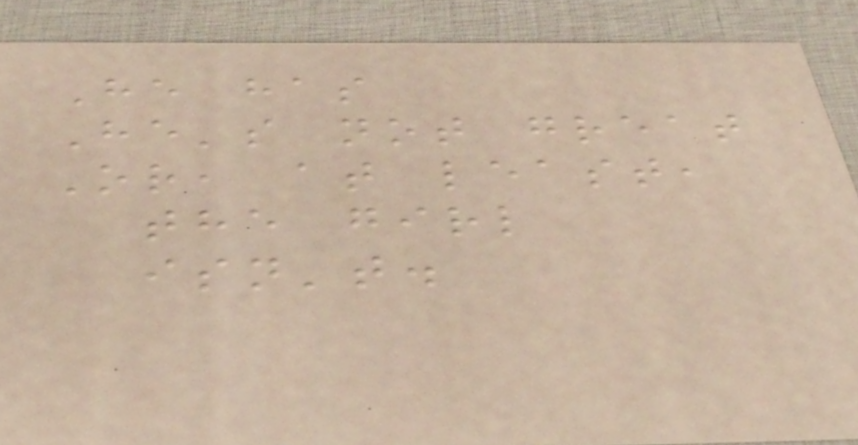He has
He's not great
Or, at least,
the girl
isn't.
